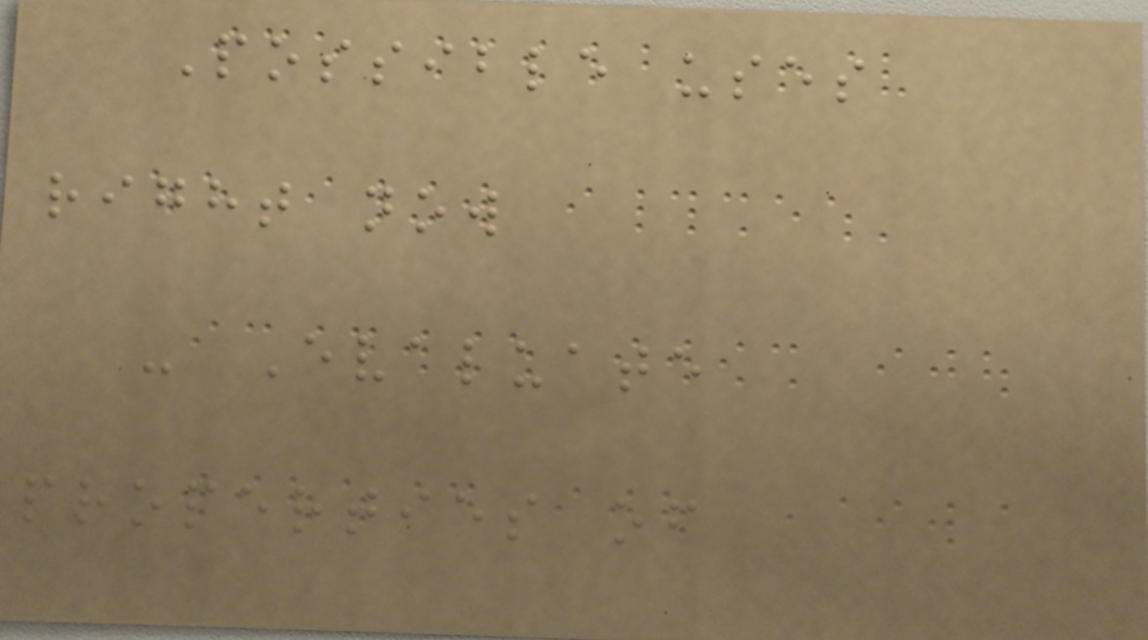Possible uses
right now
- Evaluate
properties of
